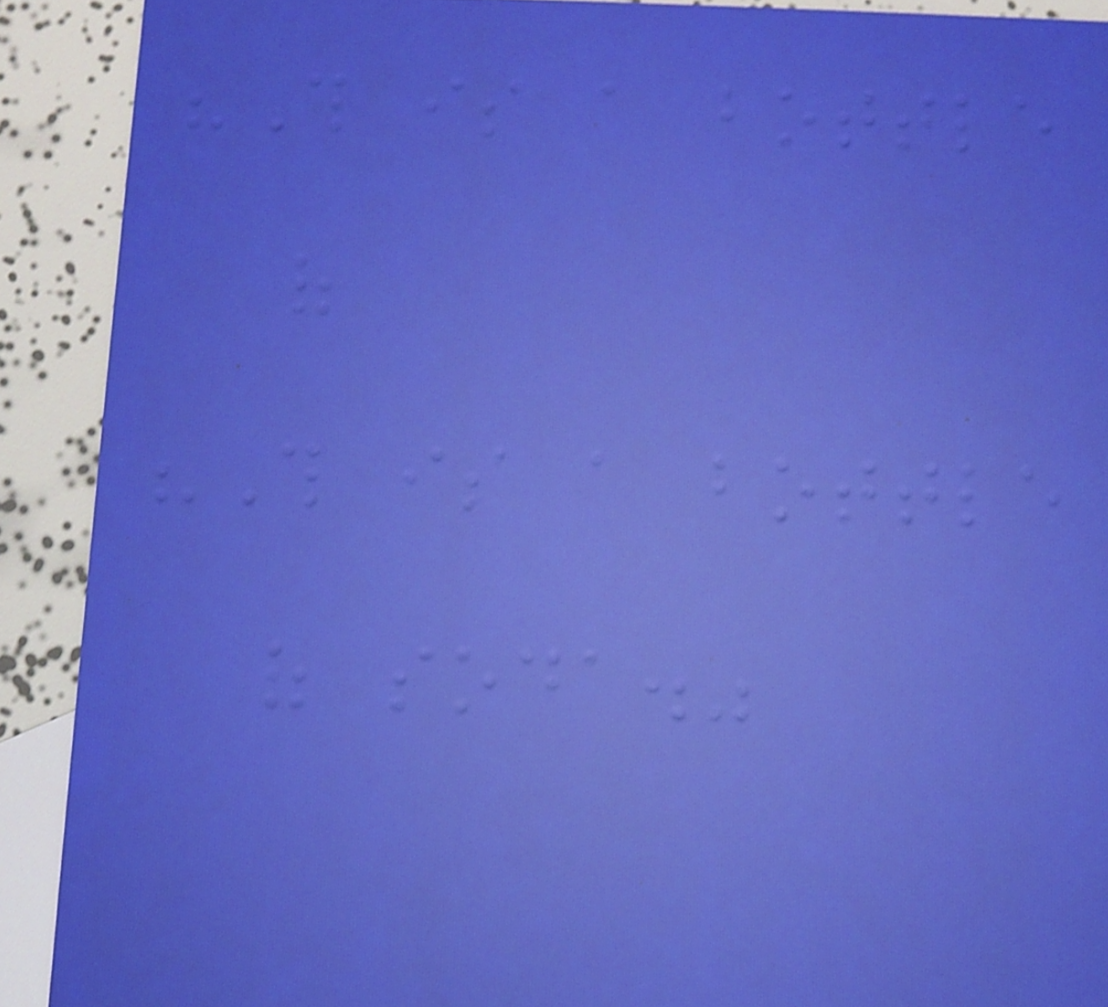"This is a bottle
of
"This is a bottle
of soda."
